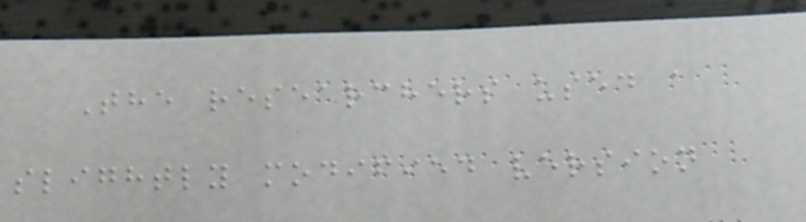The researchers used a
slightly modified version
